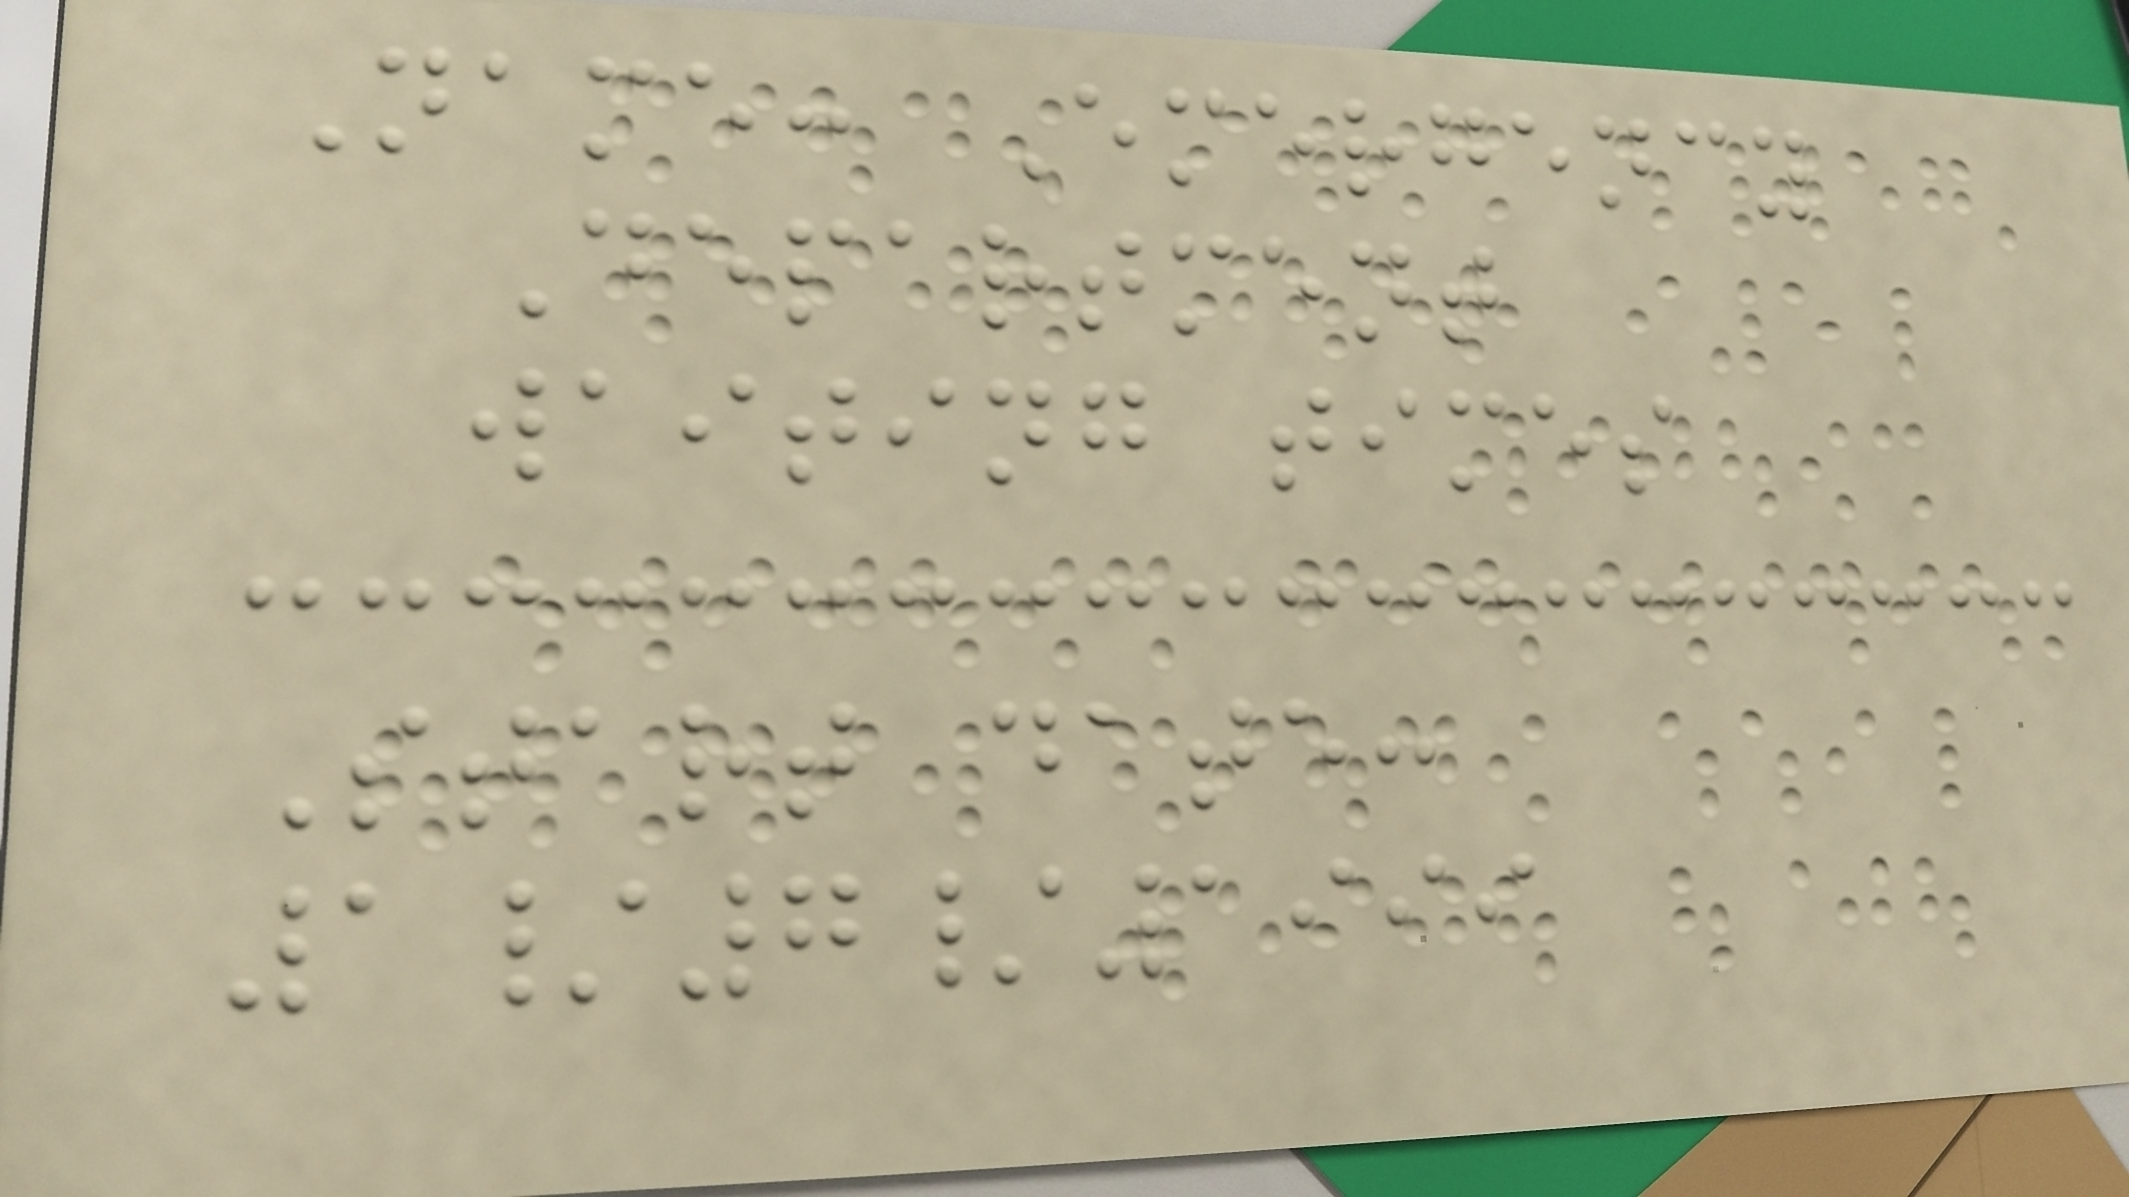Name: Emergency
Department
waiting times
Start date:
1/7/1999
